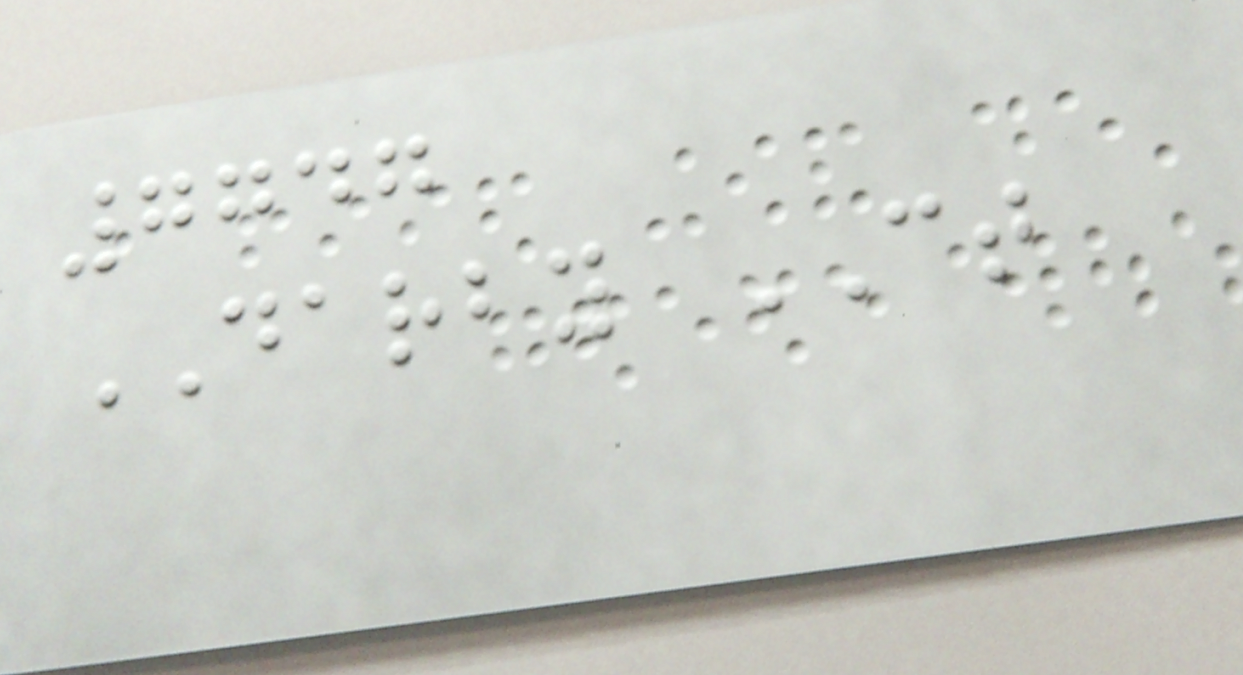7747
DARBY CT
